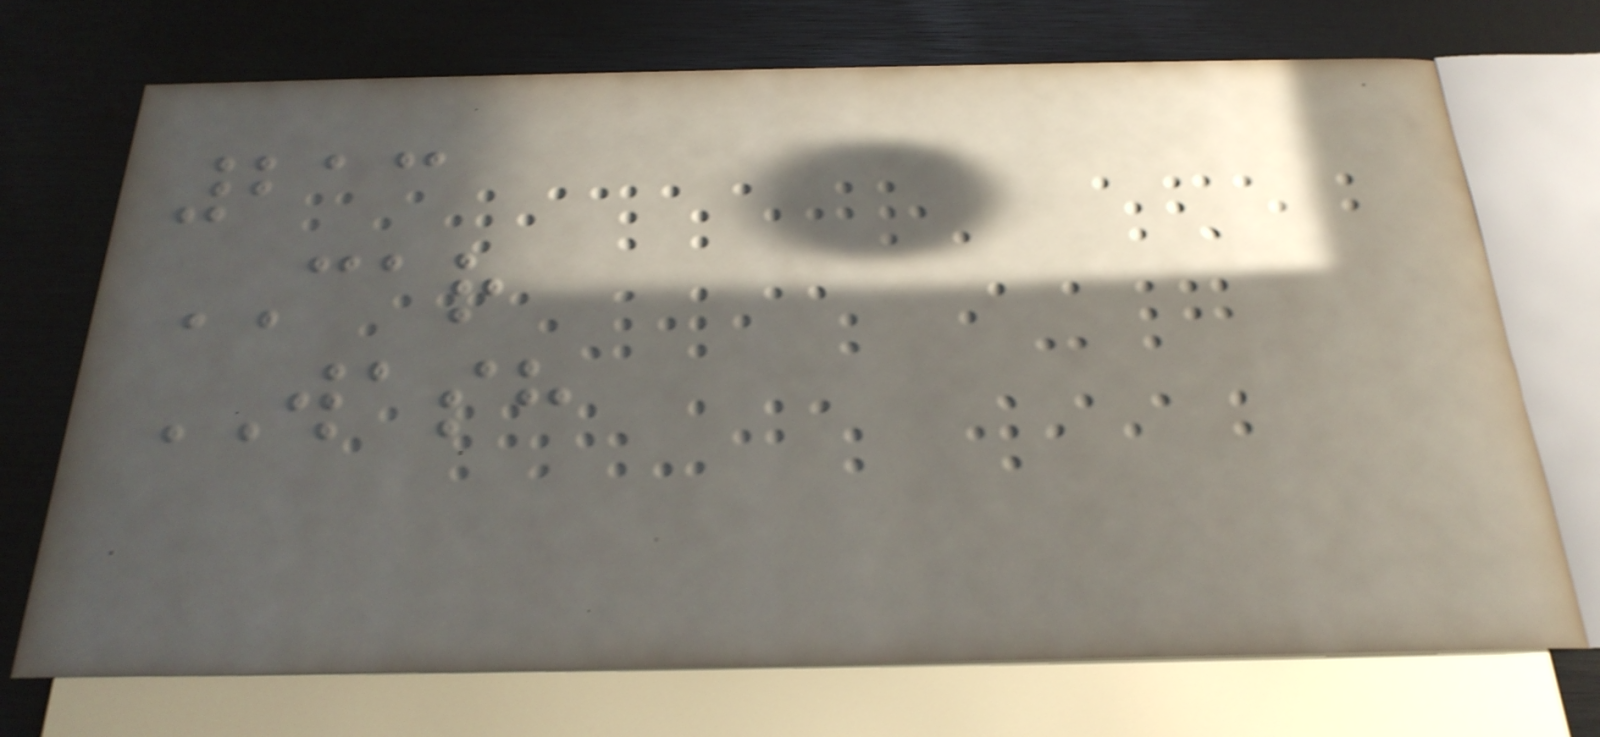213
CAR
WASH
